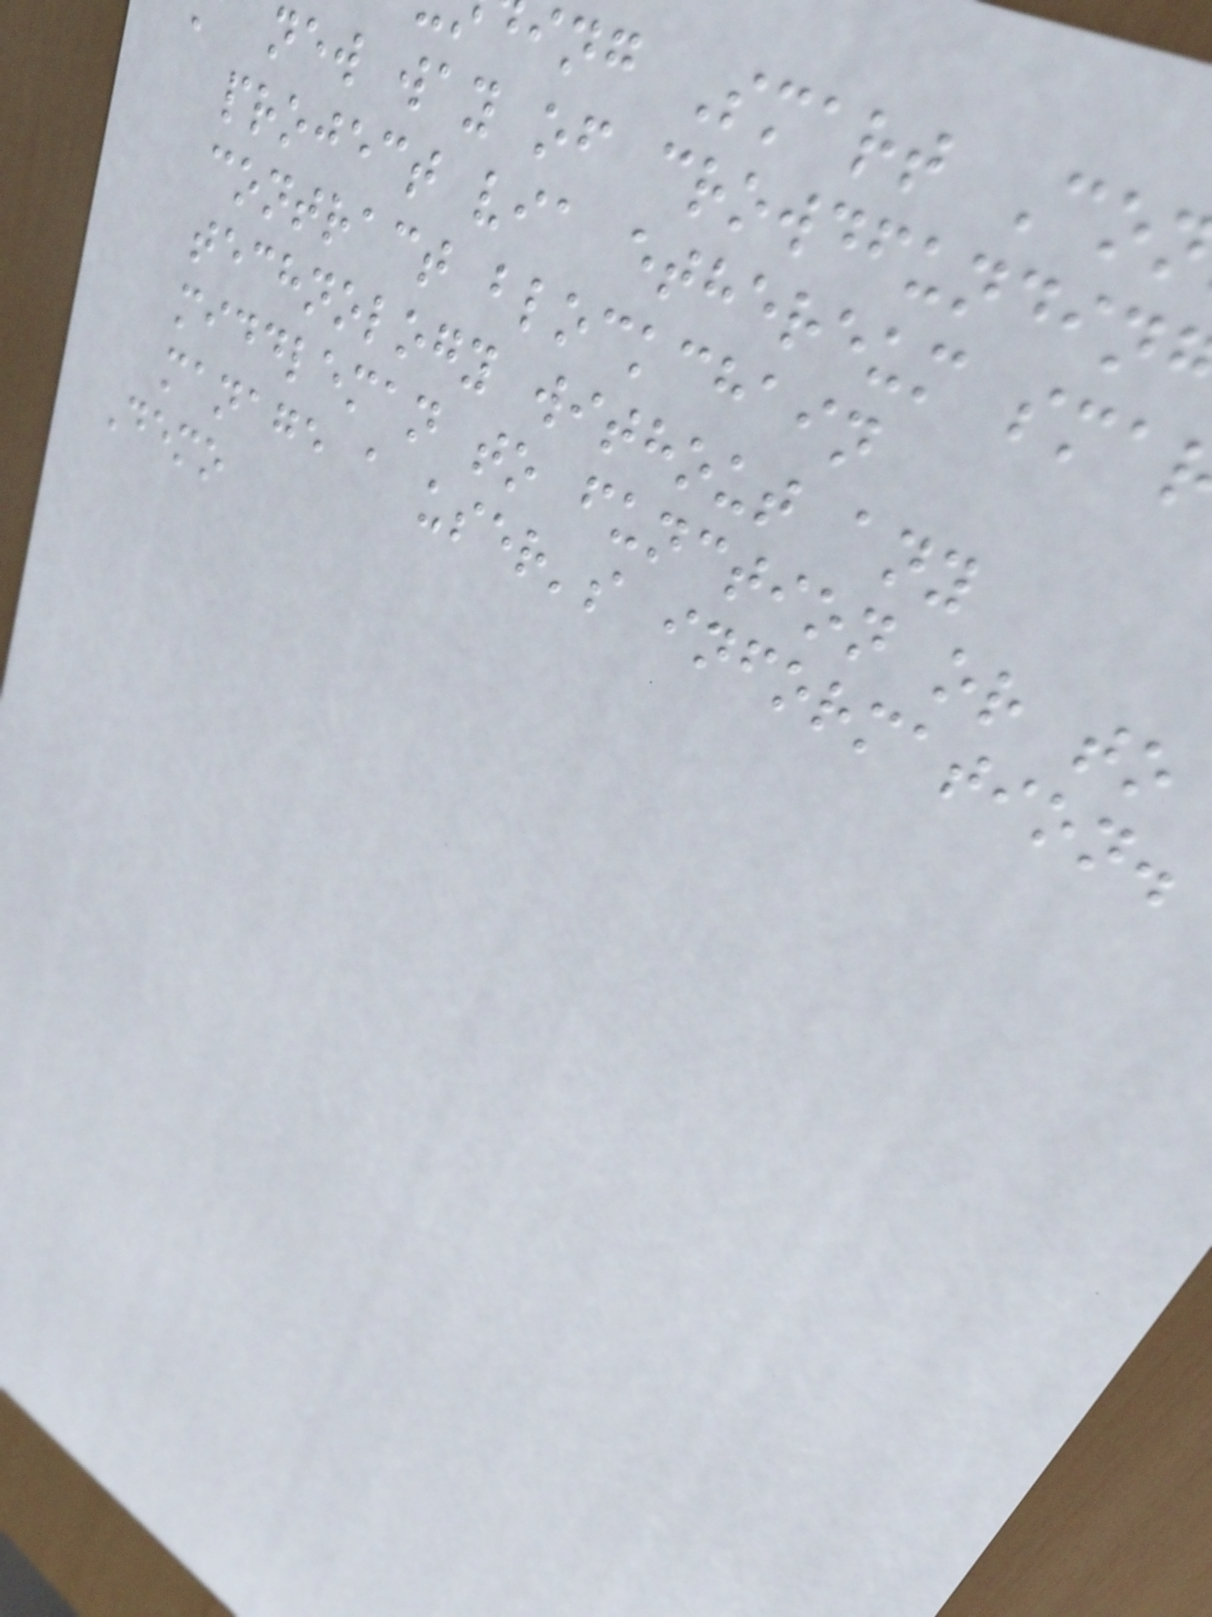ing Smart Co
new way of crowdfundin
project via ethereum sma
contract blockchain
technology without any
middleman to function or to
manage a user's information.
Demo
